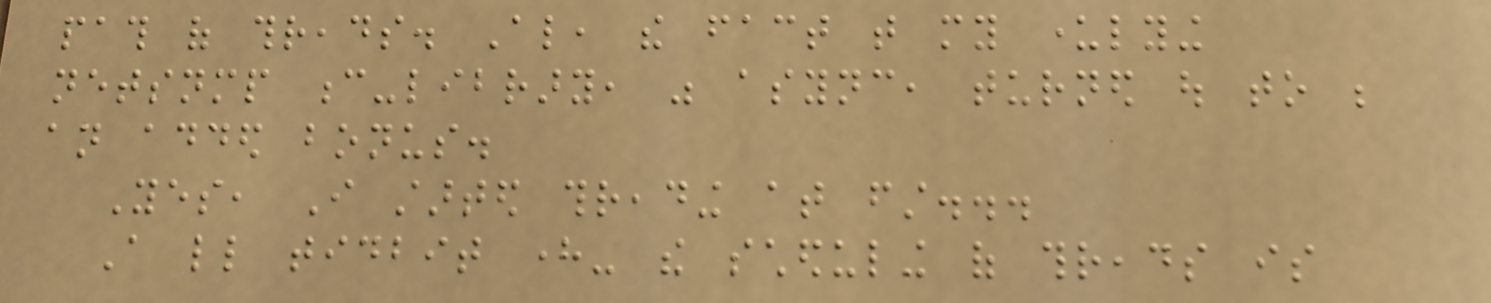path of threads. Also, the fact that my underlying
netsnmp c-library, was async, turned out to be
an added bonus.
Yes, I started threading at first...
A little tidbit here- the scheduling of threads is
